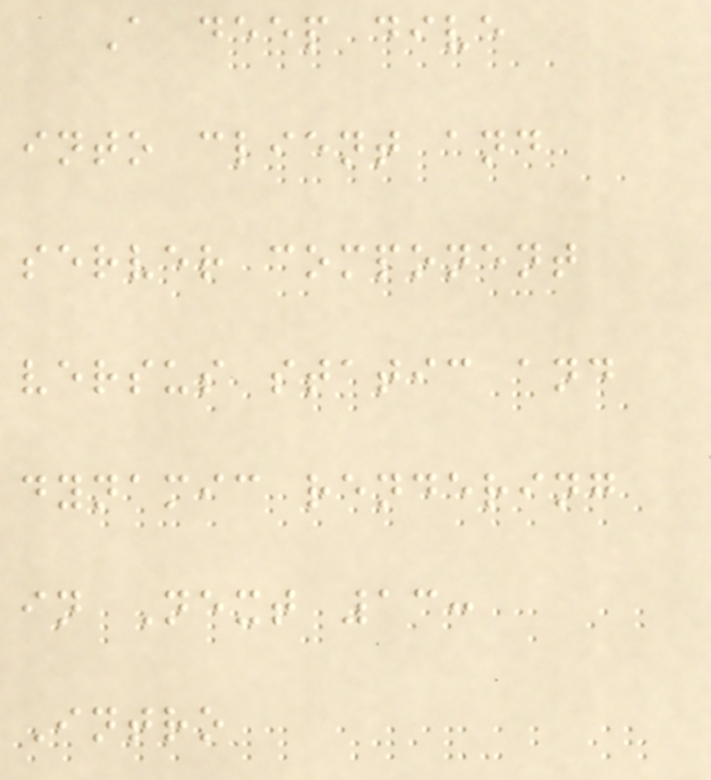A deep dive
into client and
server component
versus static and
dynamic rendering
in Next 13:
Intro
